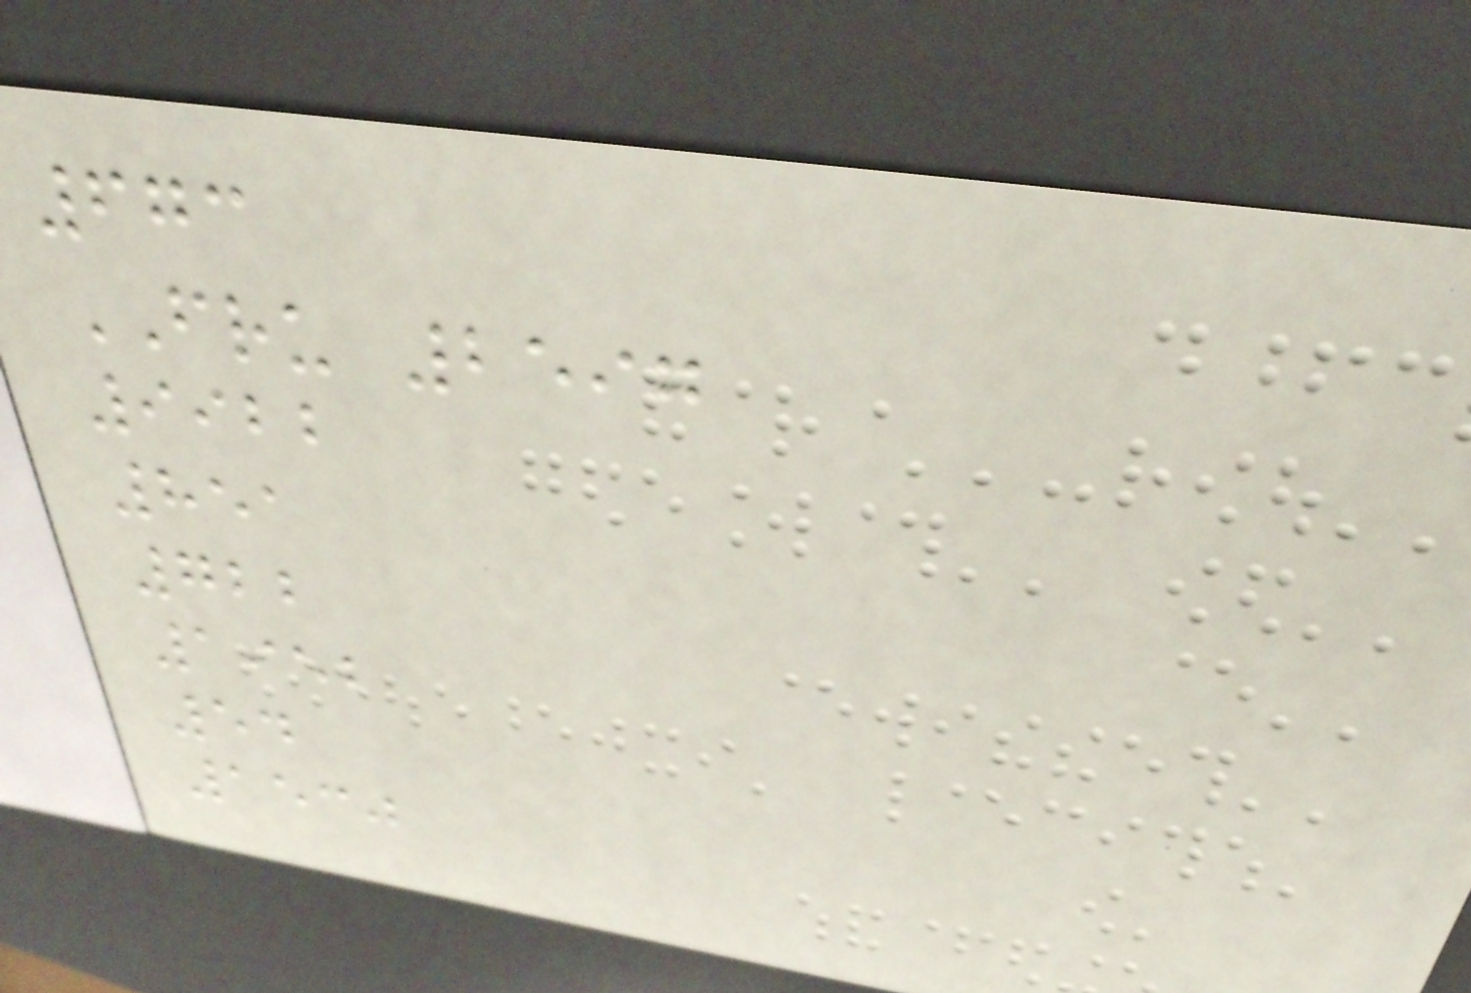673
FRU 2597
9922
851
722
1952
54
1530
